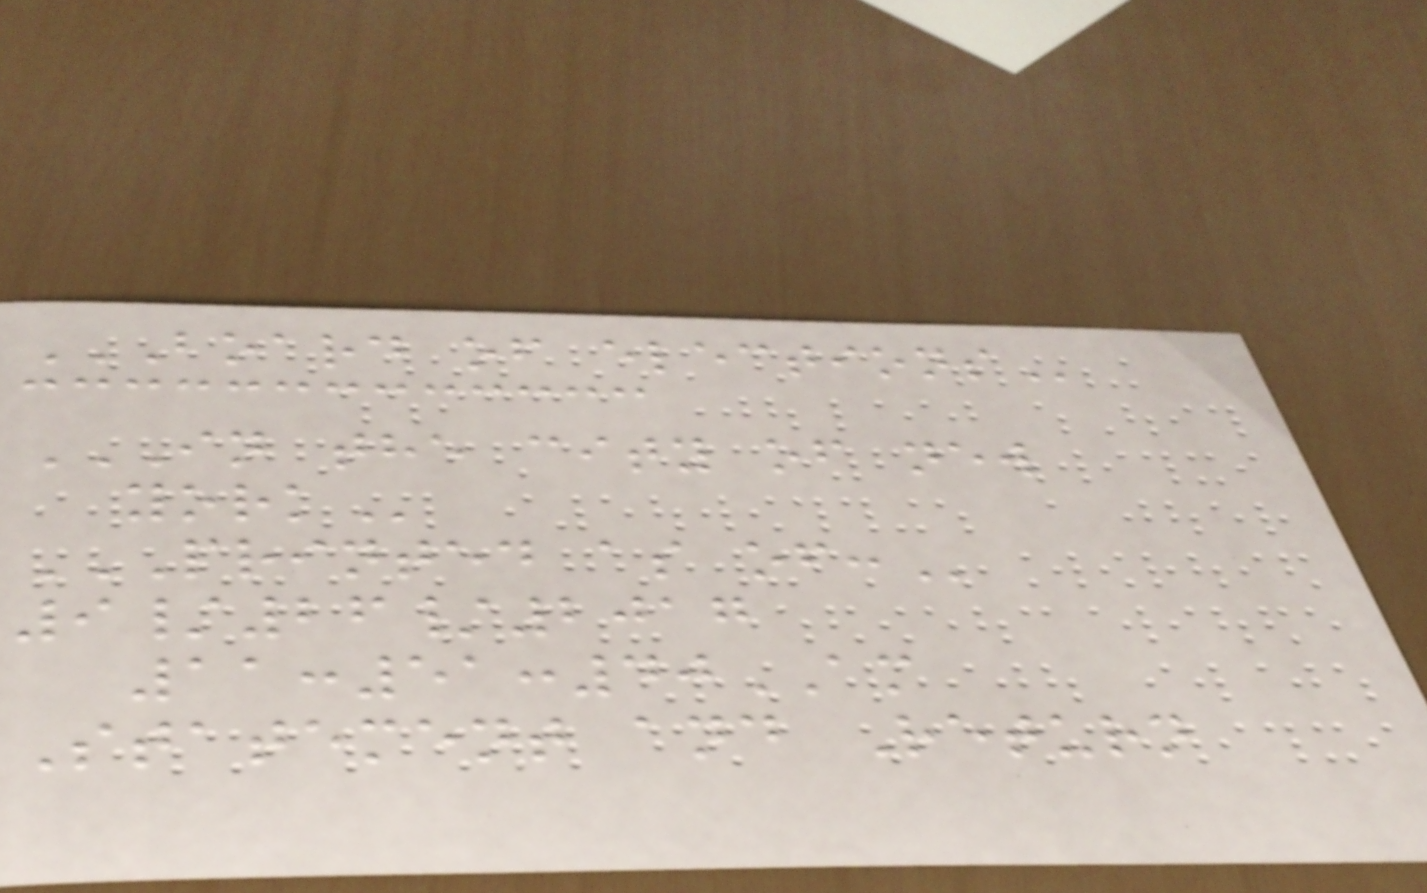BOARD OF ELECTIONS
IN THE CITY OF NEW
YORK
PRINTED AS OF:
9/26/2017
11:51:40AM
Statement and Return
